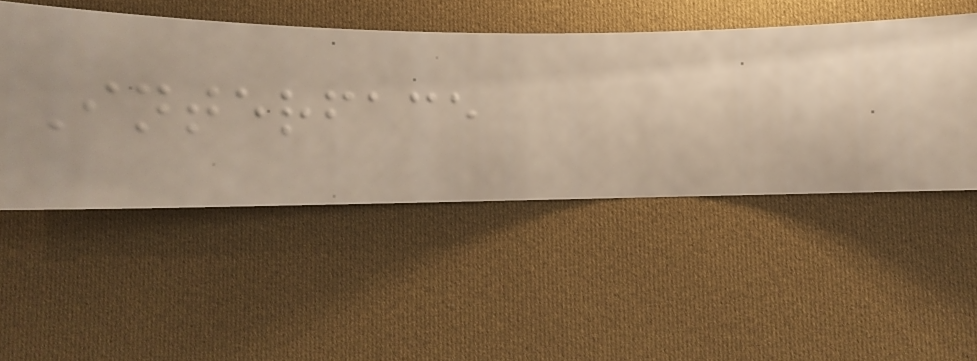Interface
